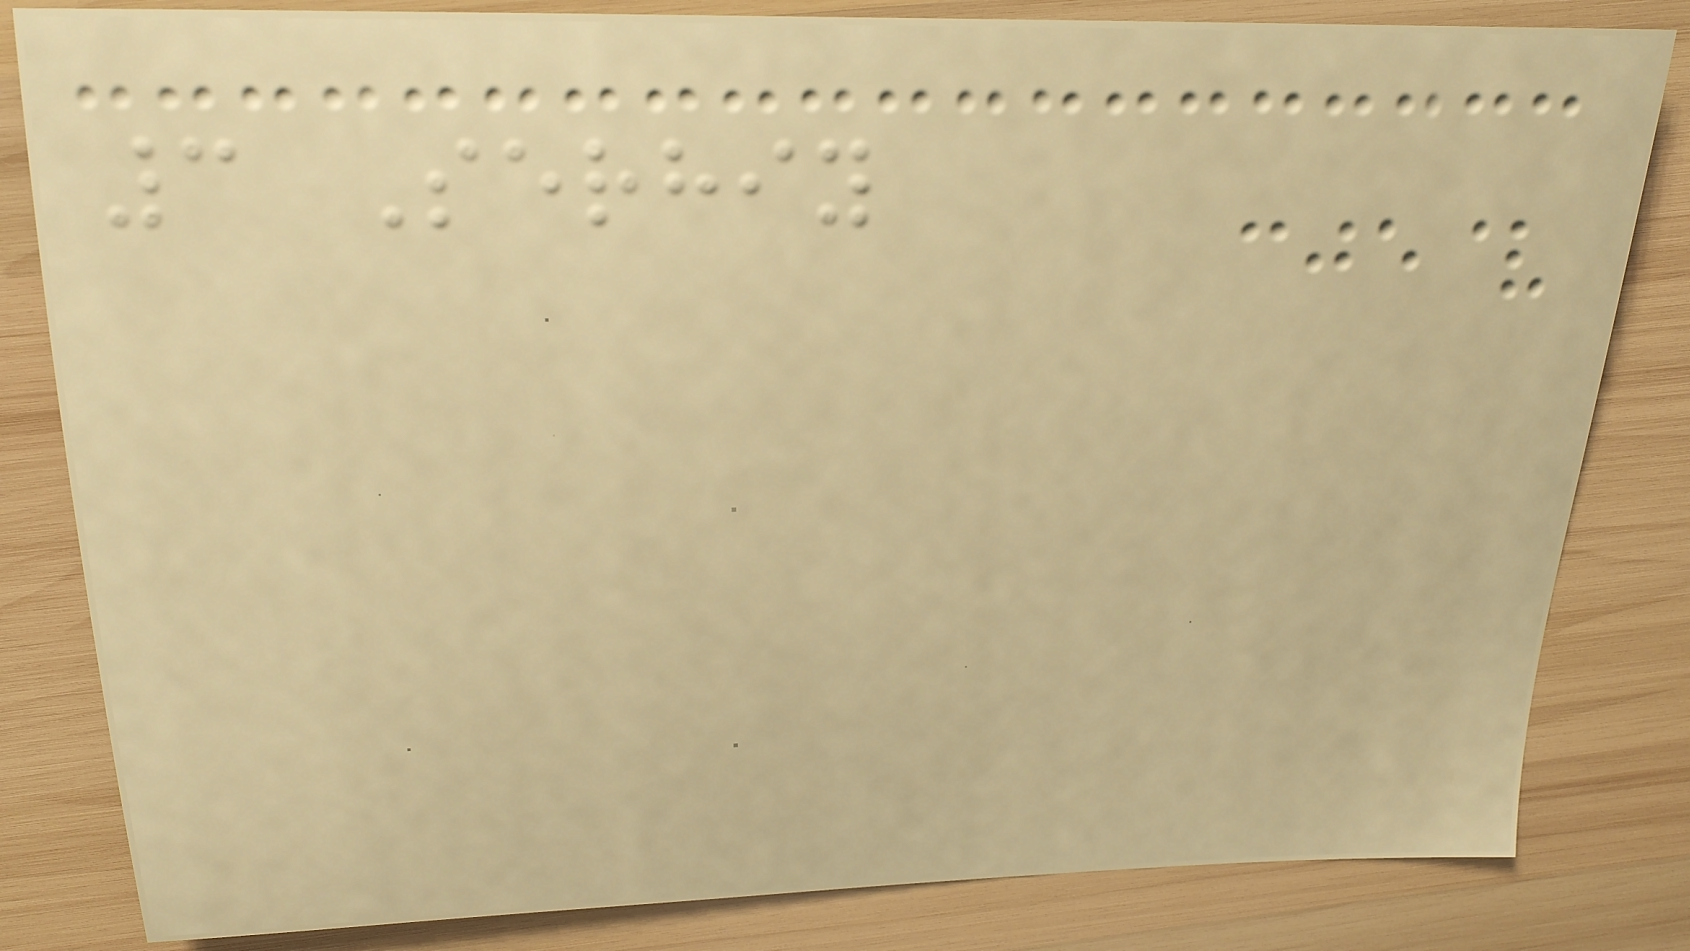3 Serhiy
